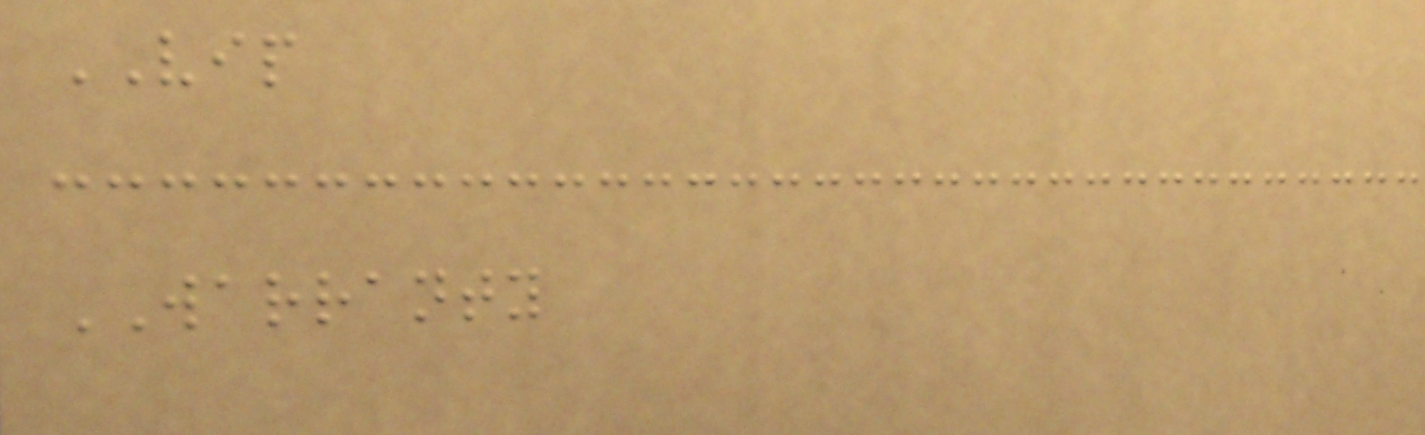VIP
WARRANTY
